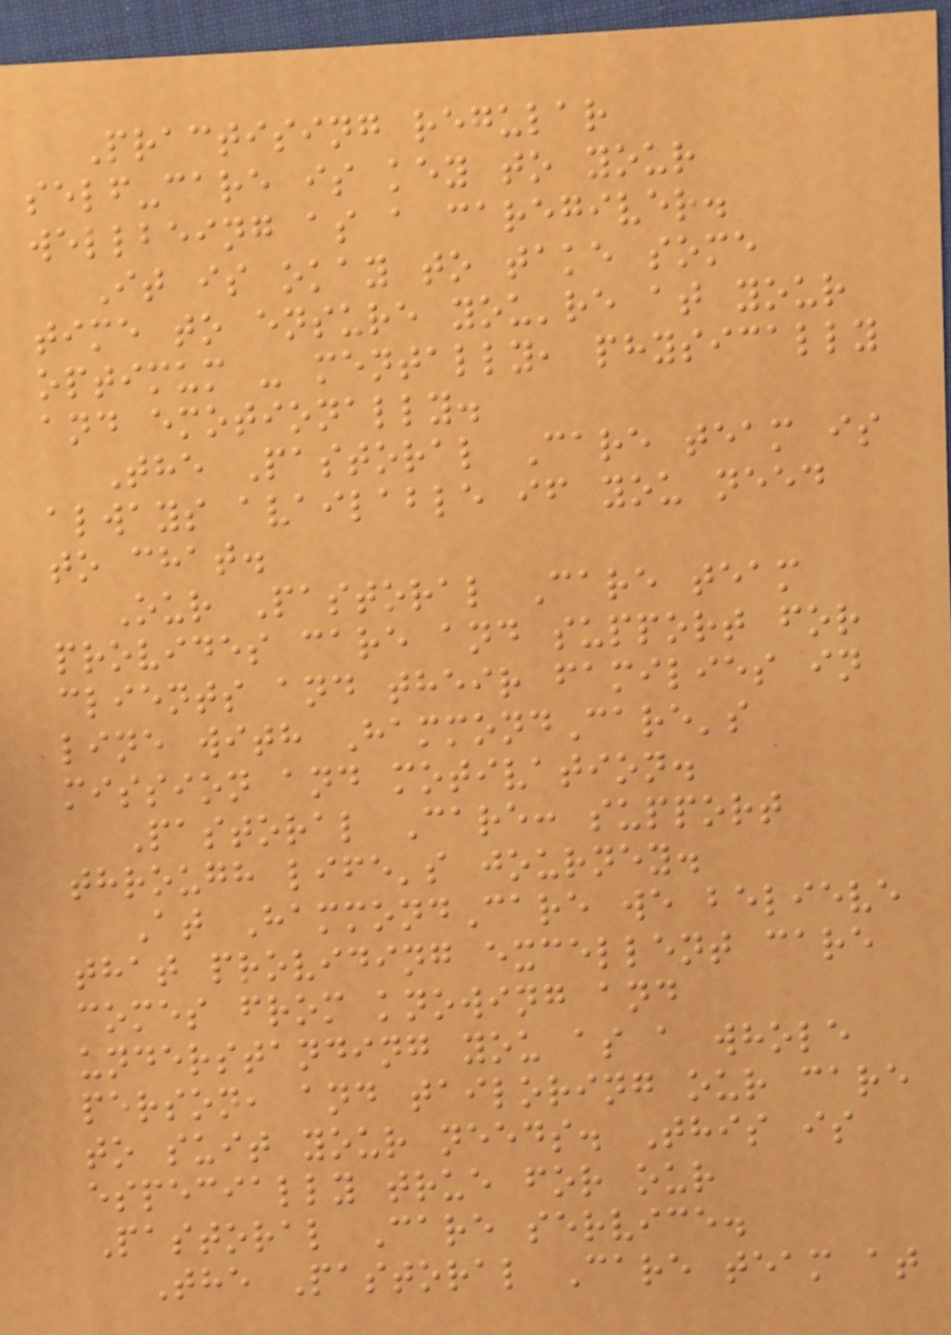Practising regular
self-care is key to your
wellbeing as a caregiver.
It is okay to take some
time to ensure you're at your
optimum - mentally, physically
and emotionally.
The Pastoral Care team is
always available if you need
to chat.
Our Pastoral Care team
provides care and support for
clients and their families in
line with HammondCare's
mission and motivation.
Pastoral Care: support
through life's journey.
At HammondCare we believe
that providing excellent care
comes from knowing and
understanding you as a whole
person, and tailoring our care
to suit your needs. This is
especially true for our
Pastoral Care service.
The Pastoral Care team at
